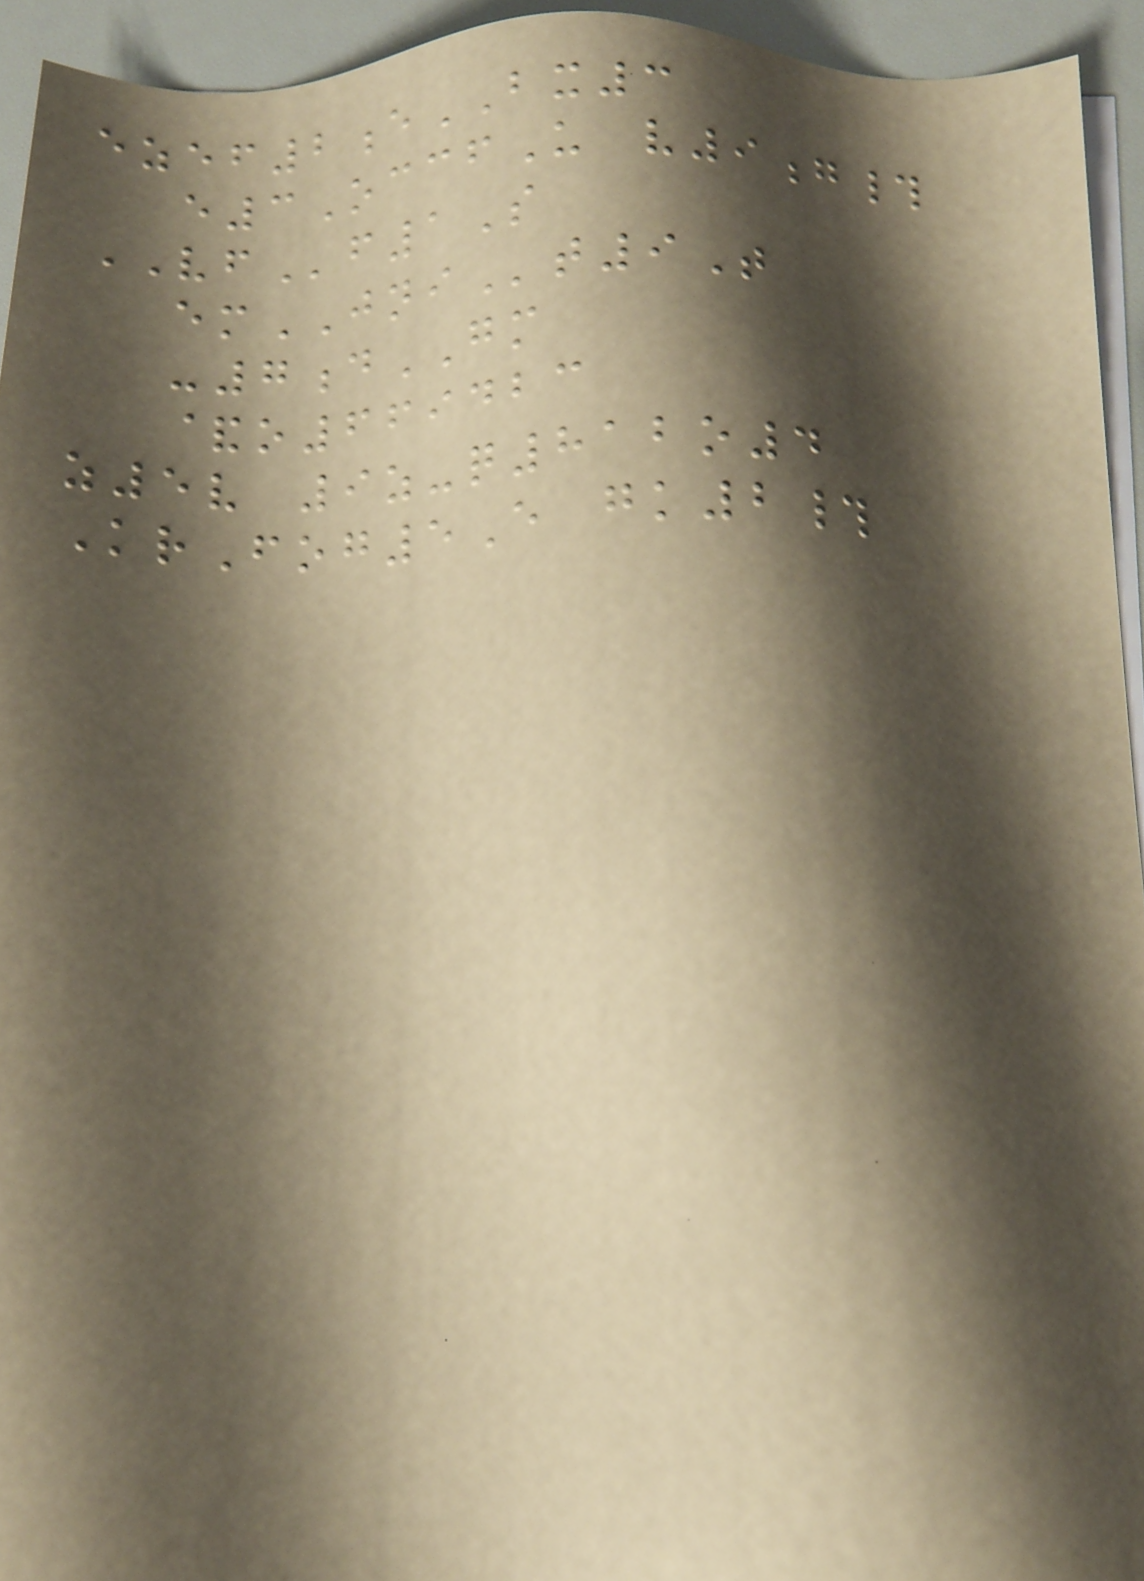ezef2eBX3
e3OccfU v9g#
VFf1S
emJNIt9T
-7dGM
&o669423
z5v 9z-q812o4
KrFog5E gk2#
